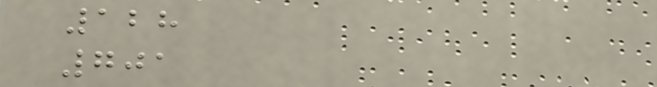128
701
